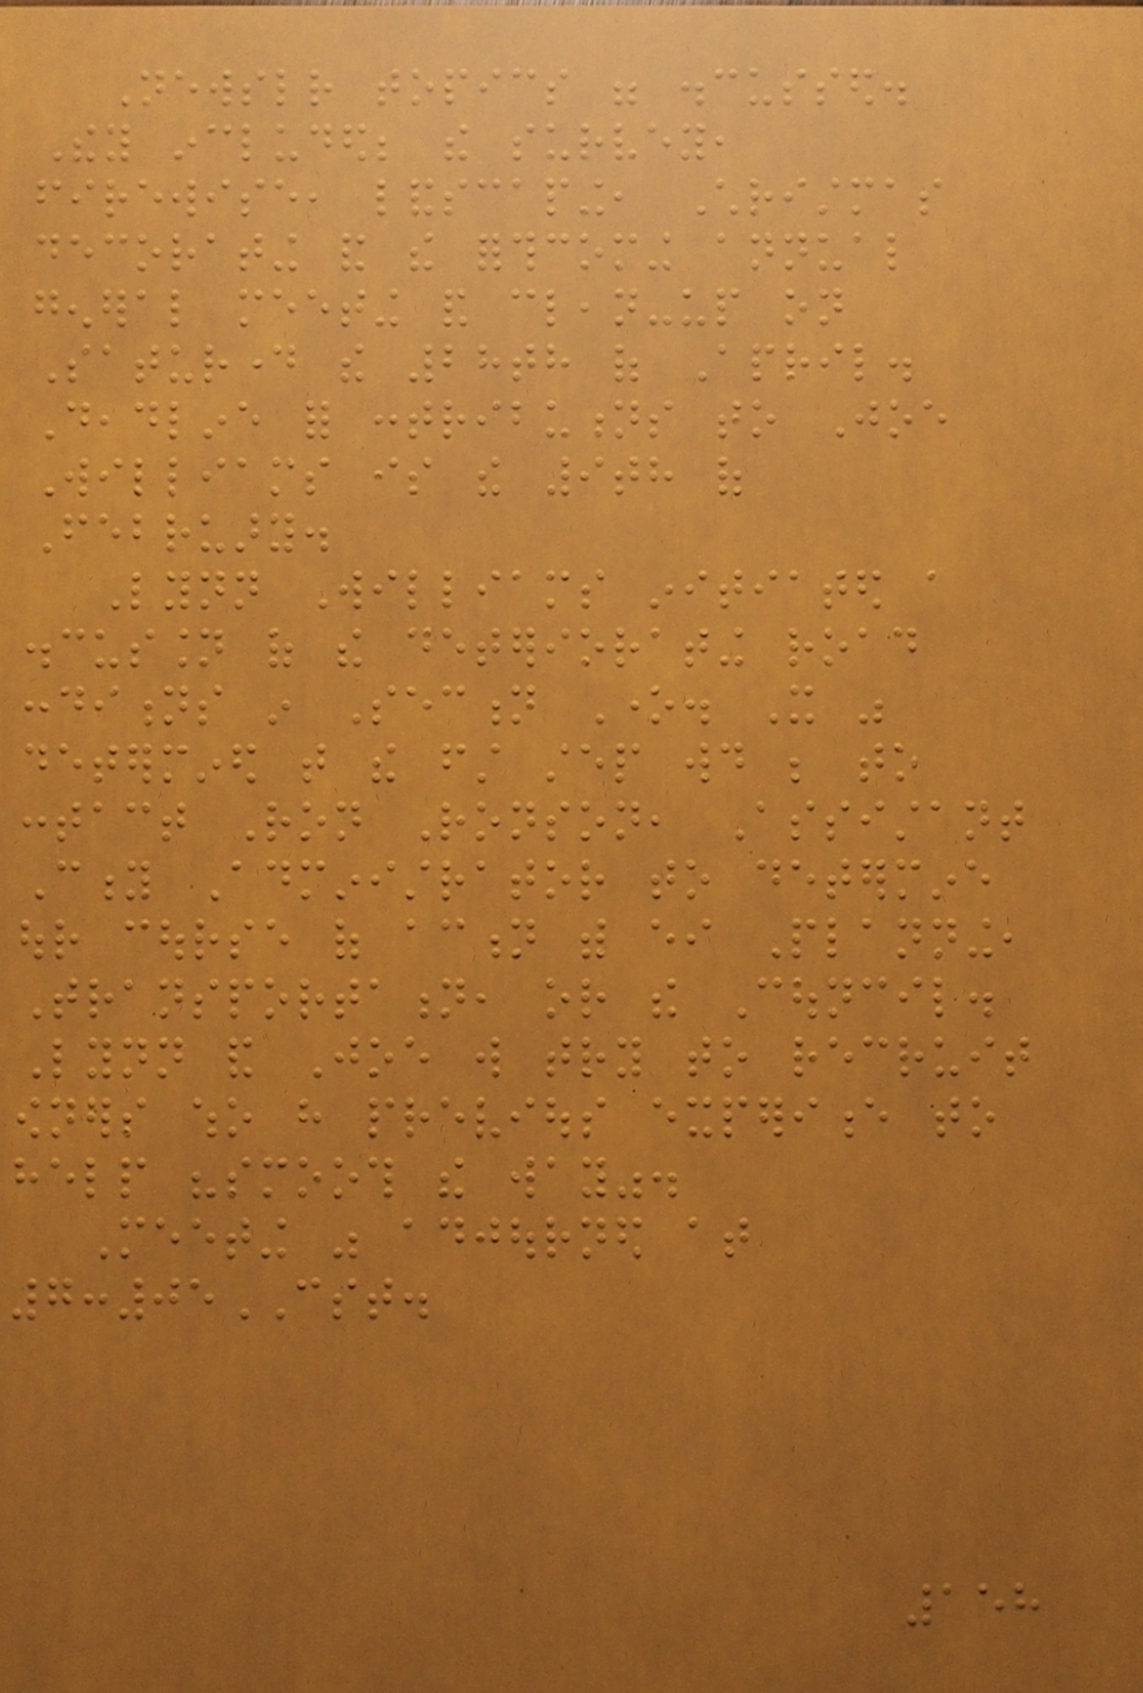Newsletter topics were discussed.
They included; the survey,
firewise, landscaping, Christmas
decorating and the forthcoming annual
general meeting and clean-up on
Saturday the 28th of April.
Deadline for contributions to Joe
Williams is the 9th of
February.
Lynn Williams initiated a
discussion of the deteriorating road
conditions in Section One. It was
determined that the first step would be to
contact Ron Ronson, Assistant
City Administrator to determine
our course of action with either Planning,
Transportation, or the Council.
Lynn and Joe will try to recruit
owners who have previous experience to
help "smooth the way".
Meeting was adjourned at
7:05CST.
158
